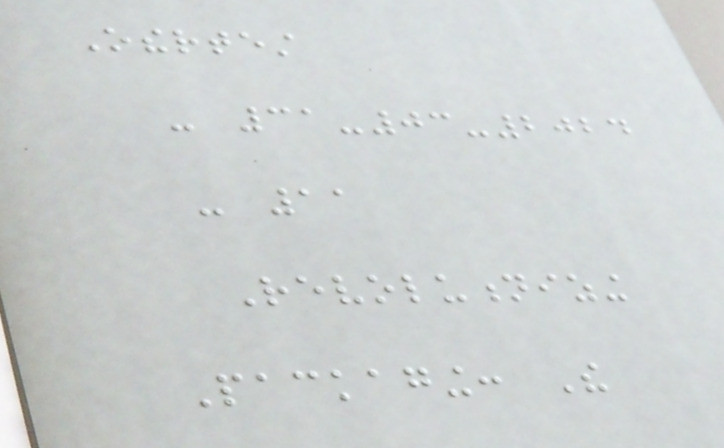Othertest
- 31-03-2024
- 11
Revolutionizing
Packaging: The
